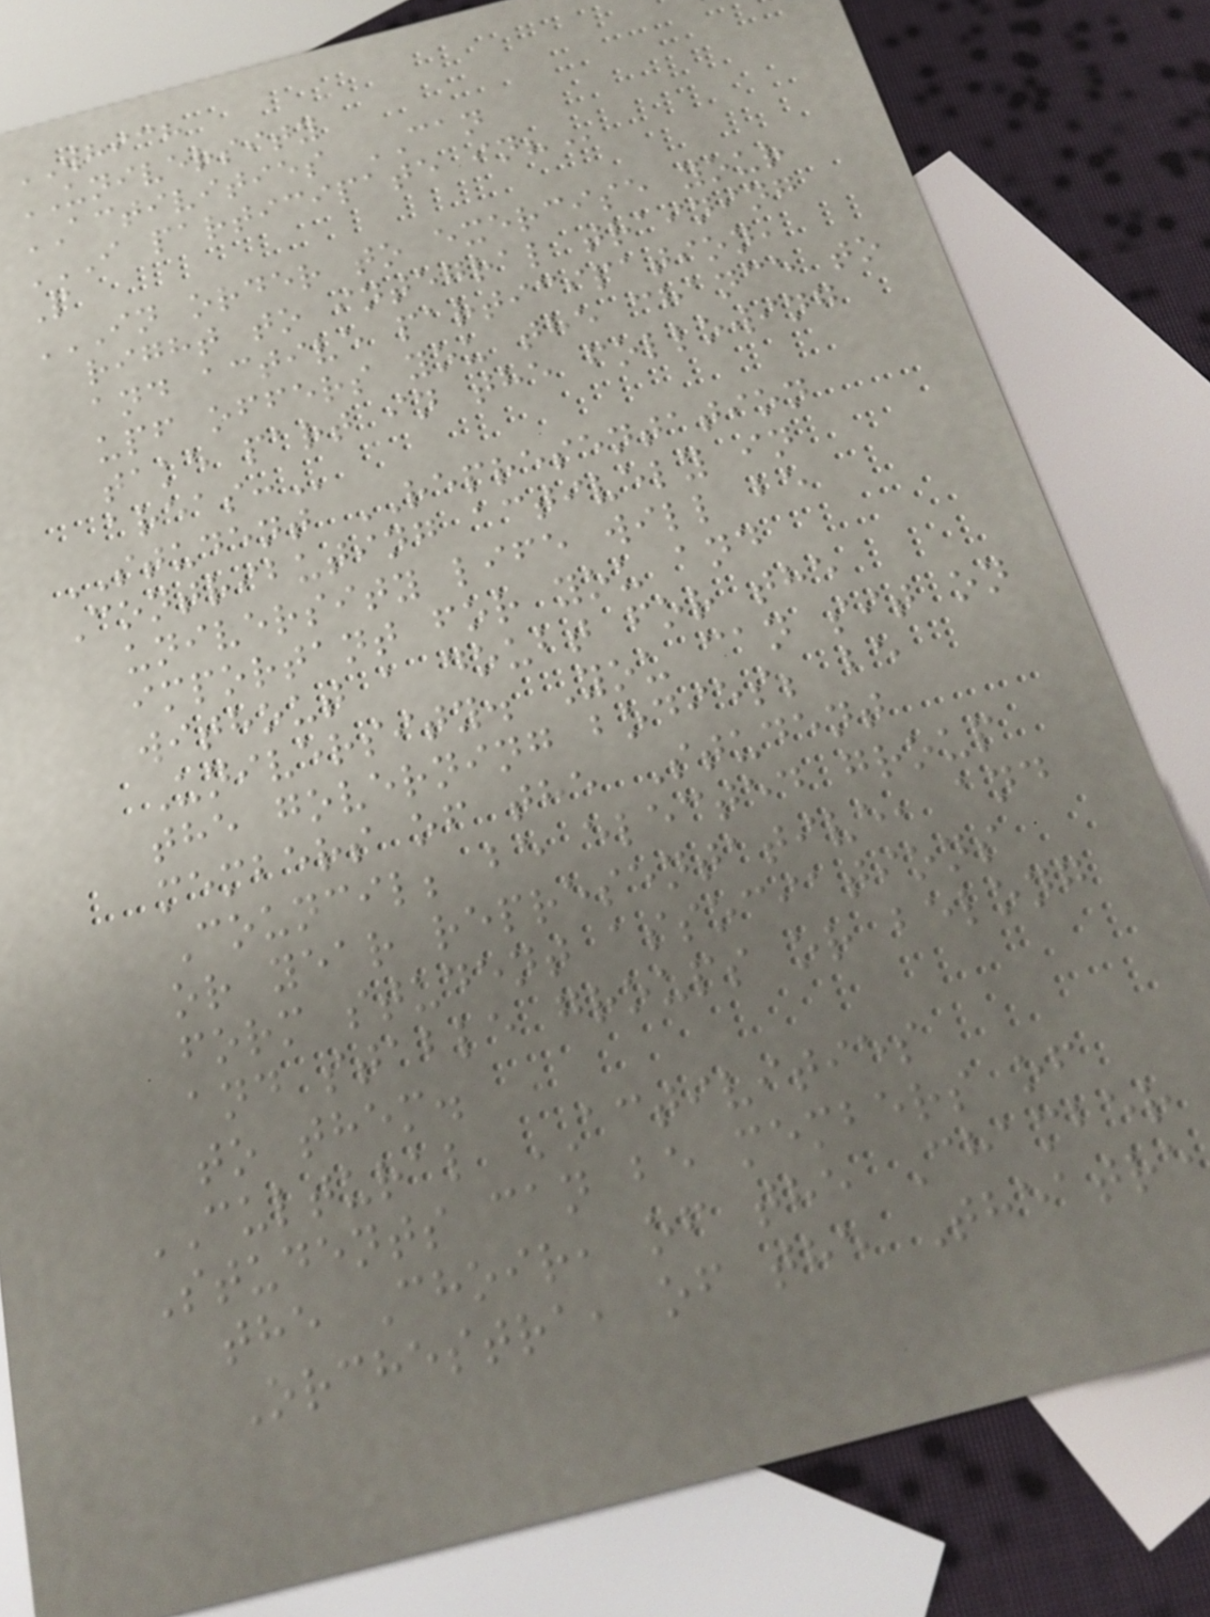WHICH
UNIVERSITY
ACTIVITIES CAN
I PARTICIPATE IN?
P
IN ORDER TO EXERCISE YOUR
RIGHT TO INTEGRAL TRAINING
AND ACTIVE PARTICIPATION,
UPF OFFERS YOU THE CHANCE TO
TAKE PART IN THE FOLLOWING
AREAS:
STUDENT REPRESENTATION
Contributing actively in
university life will be
important for you and
without a doubt for the
University. You can sit on
the governing bodies; be
members of the Student
Council; be elected group
or year representative, and
form student associations
and stable groups or belong
to them.
CULTURAL ACTIVITIES
Students can be members of
the Choir, of the Chamber
Orchestra, of the Theatre
